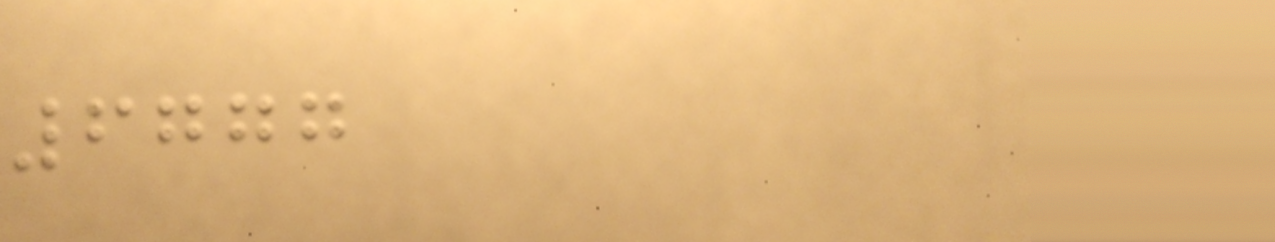6777
